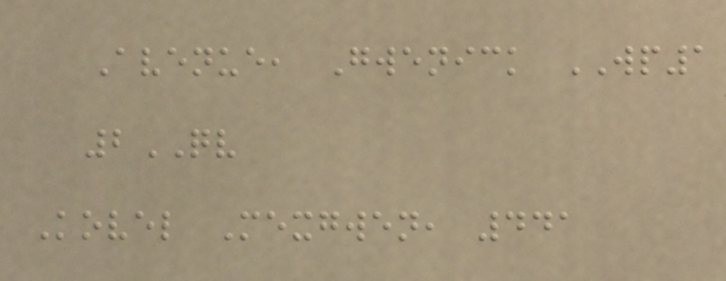Avenue, Gwenick WP1
2QV
Kovel Mexgwen, 441
